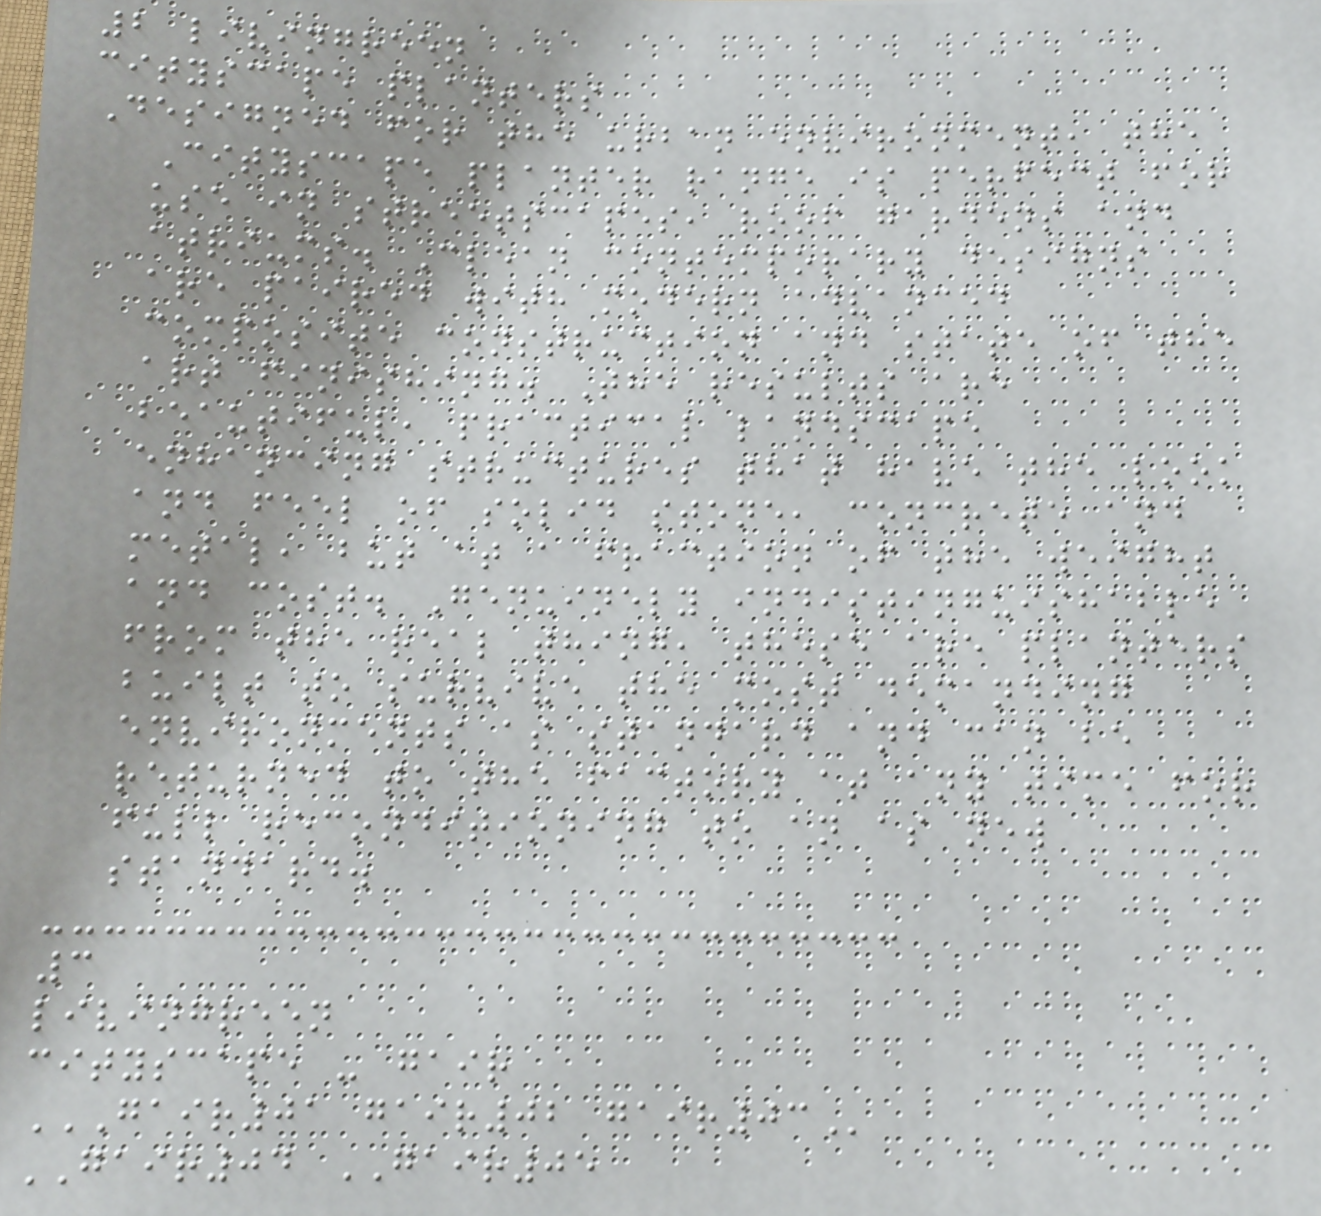2 livingreen
cityscape planters
Designed for the urban environment, the
Cityscape planter range is perfect for
use in streetscapes, roof gardens and
atriums. Clean contemporary designs
are paired with modern advanced
composite construction and state of the
art finishing. The results are
beautiful, practical landscape
enhancing structures that have the look
and feel of solid stone, concrete and
metal, but at a fraction of the weight
and cost. Genuinely indistinguishable
from the real thing, these are planters
built to survive the most demanding
environments as standard and can be
returned to the factory at any time for
full reconditioning to an as new
standard.
3
livingreen
cityscape - gair
GAIR01 GAIR02 GAIR03
GAIR04 GAIR05
